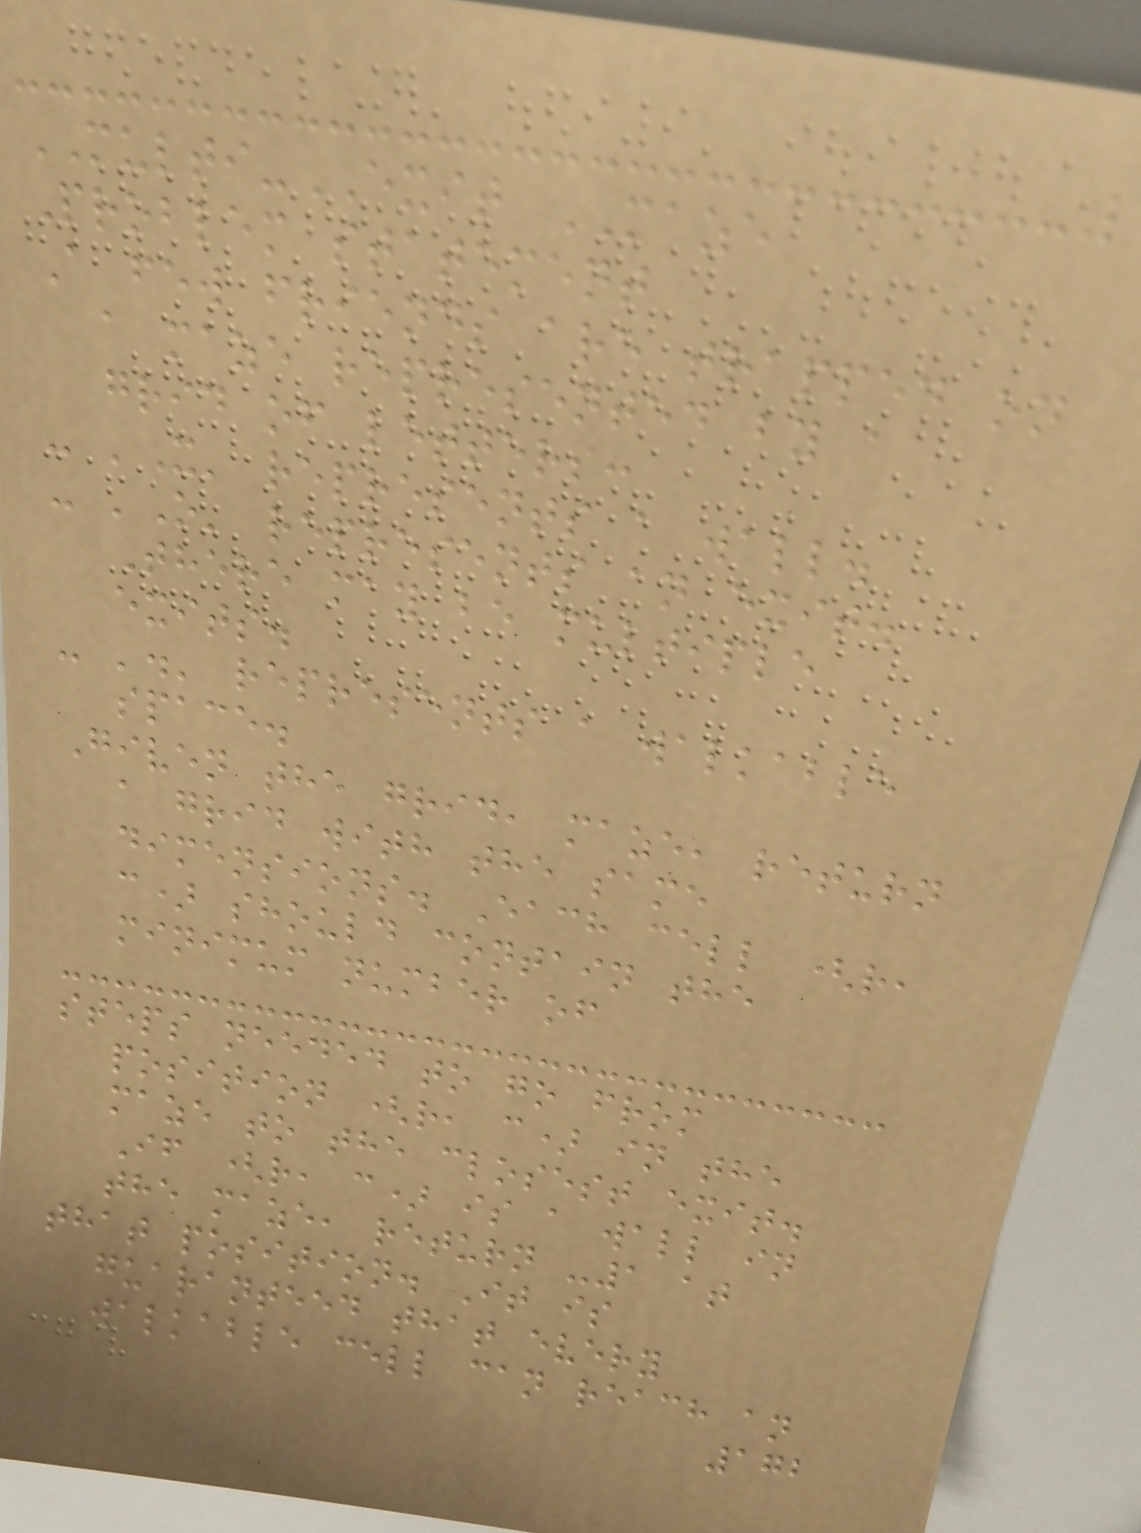MULTI-EXIT MAZE
Problem statement
A few friends are trapped on
a maze represented by a
grid of letters:
- 'X' represents a wall.
- 'O' represents an exit.
There may be multiple
exits.
- '.' represents a walkable
space.
Given the grid, maze, return
a grid with the same
dimensions. Each cell (r,
c) should contain the
minimum number of
steps needed to go from
position (r, c) in the
maze to the closest exit.
If (r, c) is a wall in
the maze, return -1 at
that position. It is
guaranteed that every
walkable cell can reach an
172
